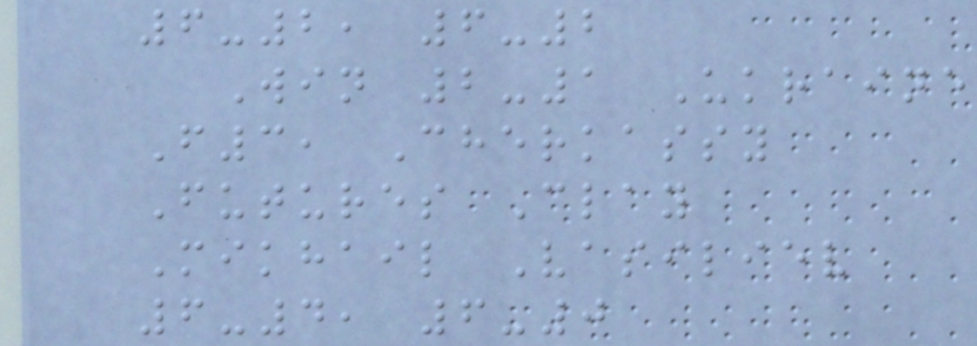6-2, 6-2
Win 2-1 Ukraine
F3, Cherkassy
Futures Clay
Mikhail Vasiliev
6-4, 6-0
